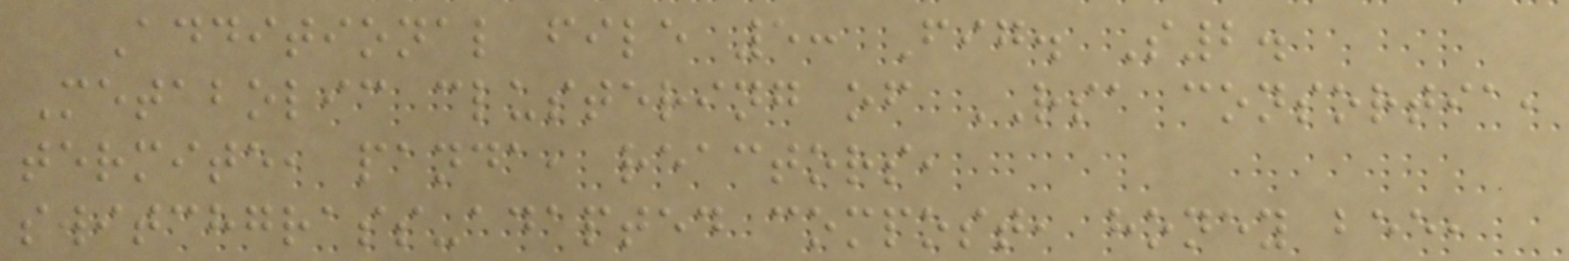Additional file 5: Fig. S2.
Metabolic clustering of RSA consortia,
termite, panda, reactors,
switchgrass-adapted compost, honey bee,
